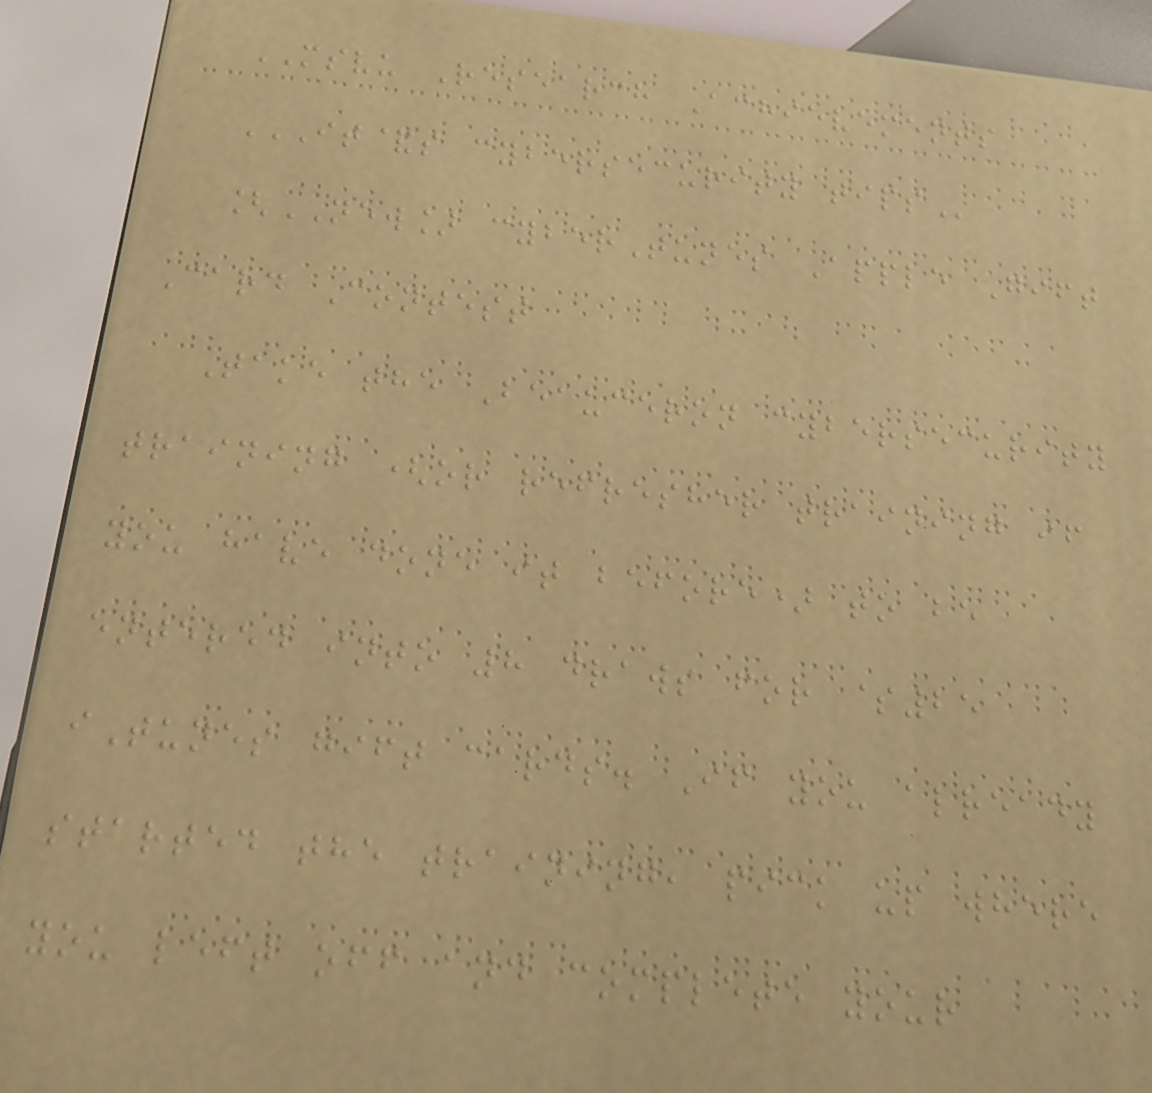MSVU Research Achievements
IT&S CYBERSECURITY TIPS
[NEW] cyberTunes Apple Gift
Card Contest
Take the Beauceron cybersecurity
training (or refresher training if
you have done it before) to be
entered into 8 draws for $25
iTunes gift cards. If you already
started the training, pick up where
you left off and complete your
